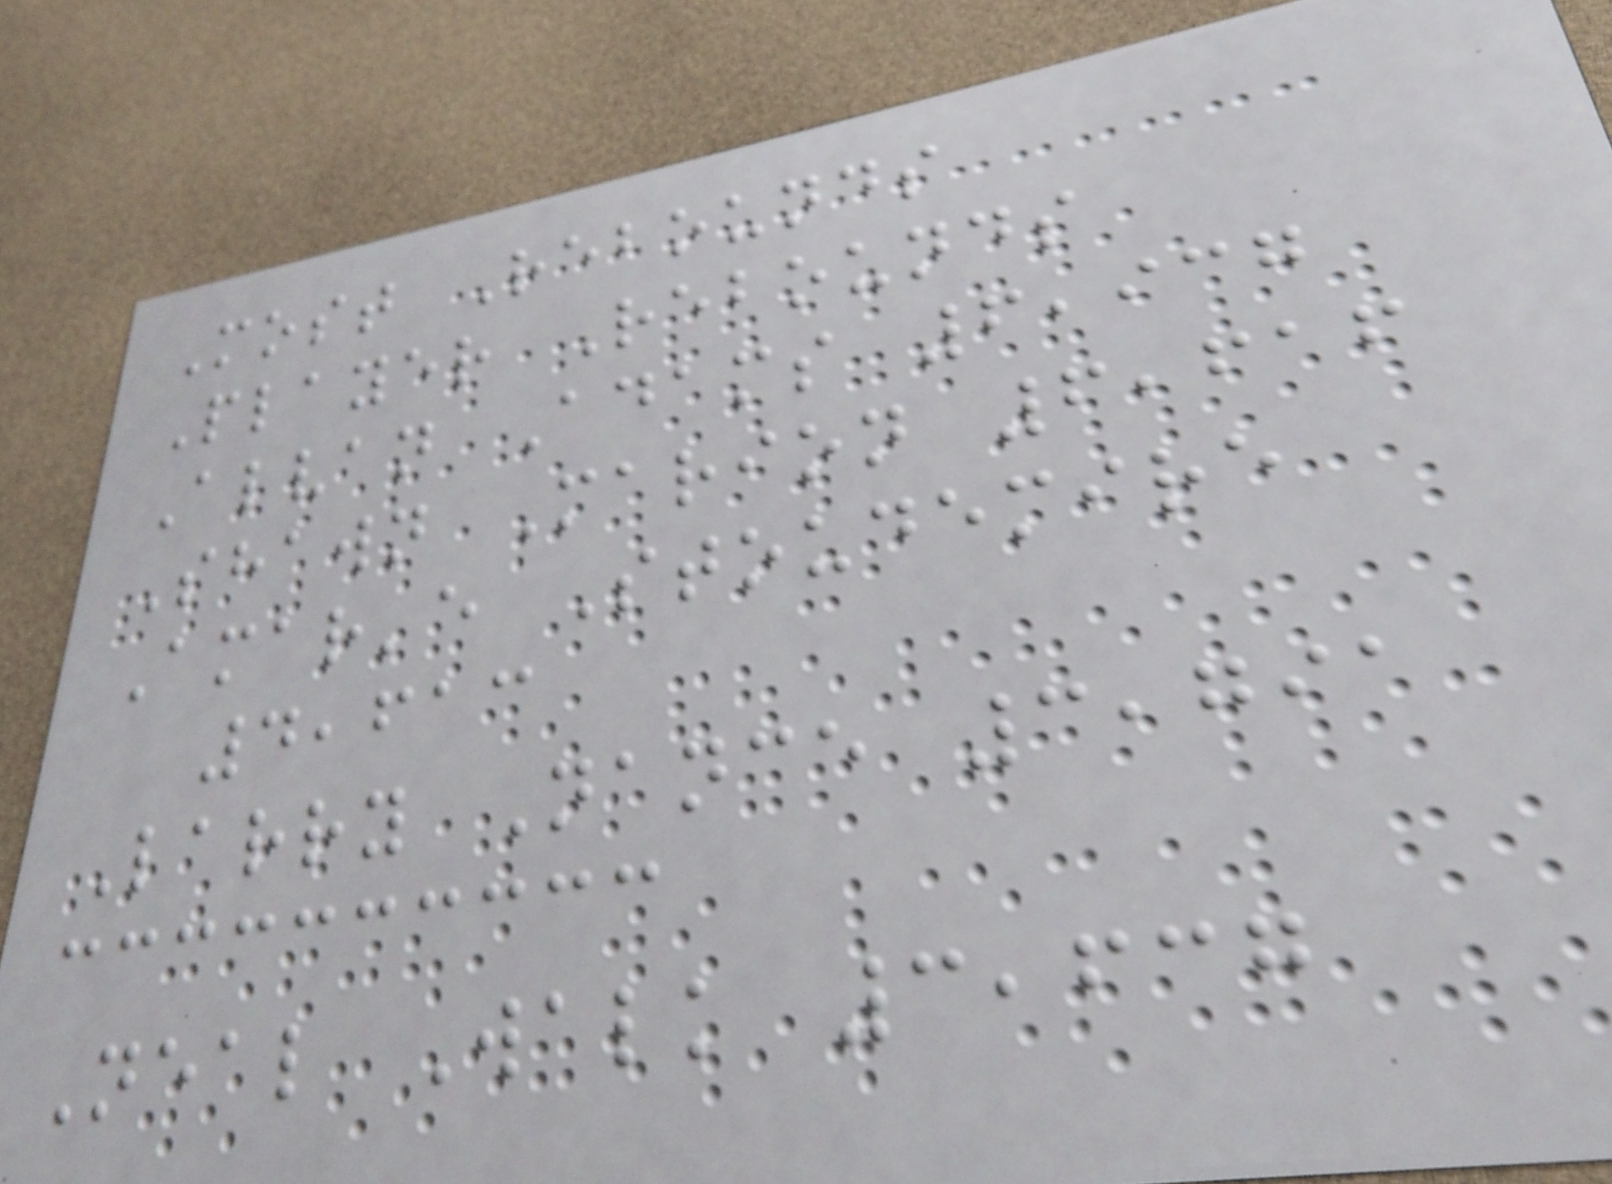Most Rebounds
Player Rebounds
Alvan Adams 6,937
Shawn Marion 6,616
Amar'e Stoudemire
4,613
Larry Nance 3,791
Neal Walk 3,637
